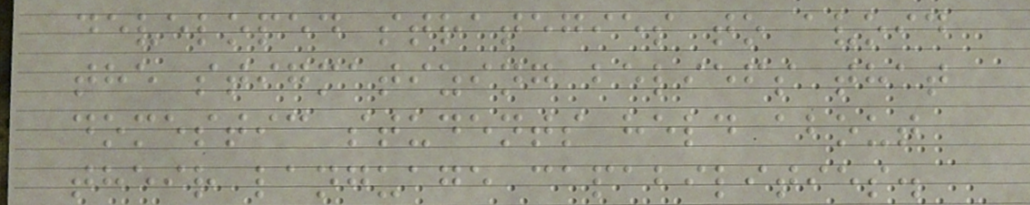developed strategies to avoid
the stigmatizing beliefs that
domestic students held about
their language capabilities.
